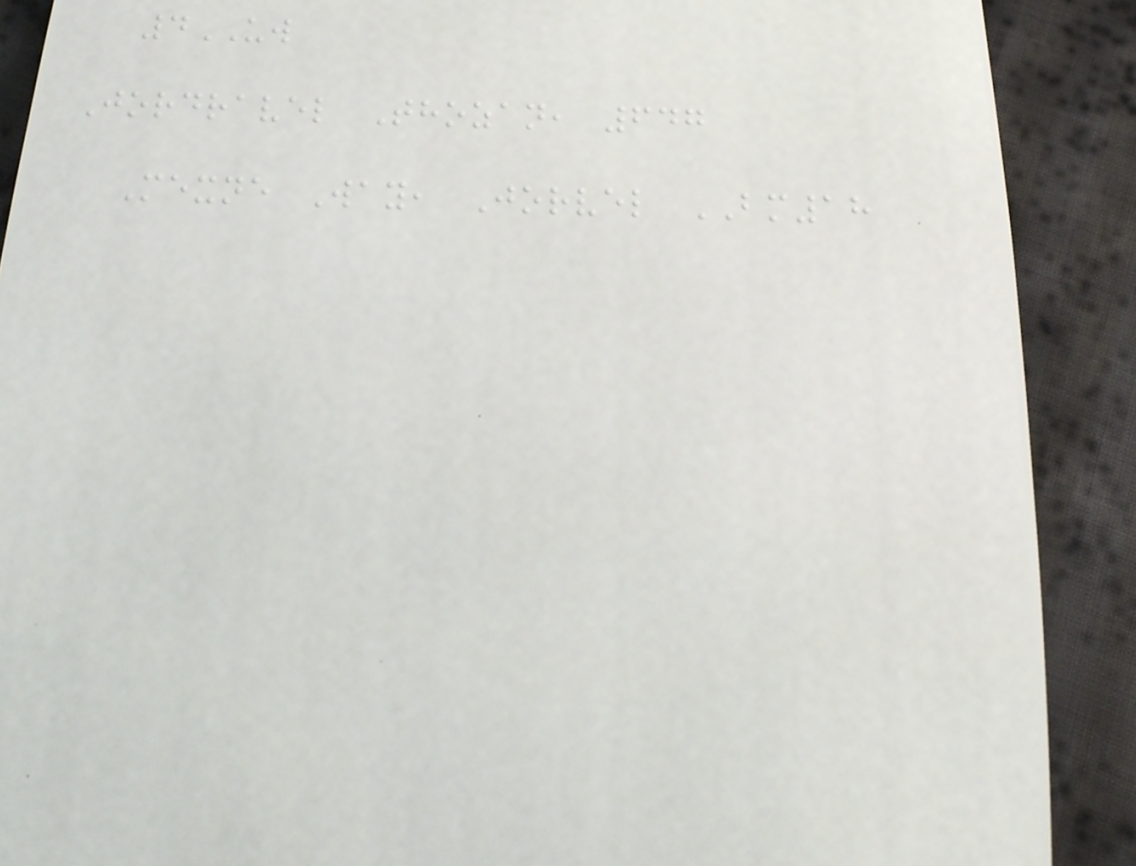4UW
Jordravel Thozan, 647
Mexne Way, Jorvel BM18
